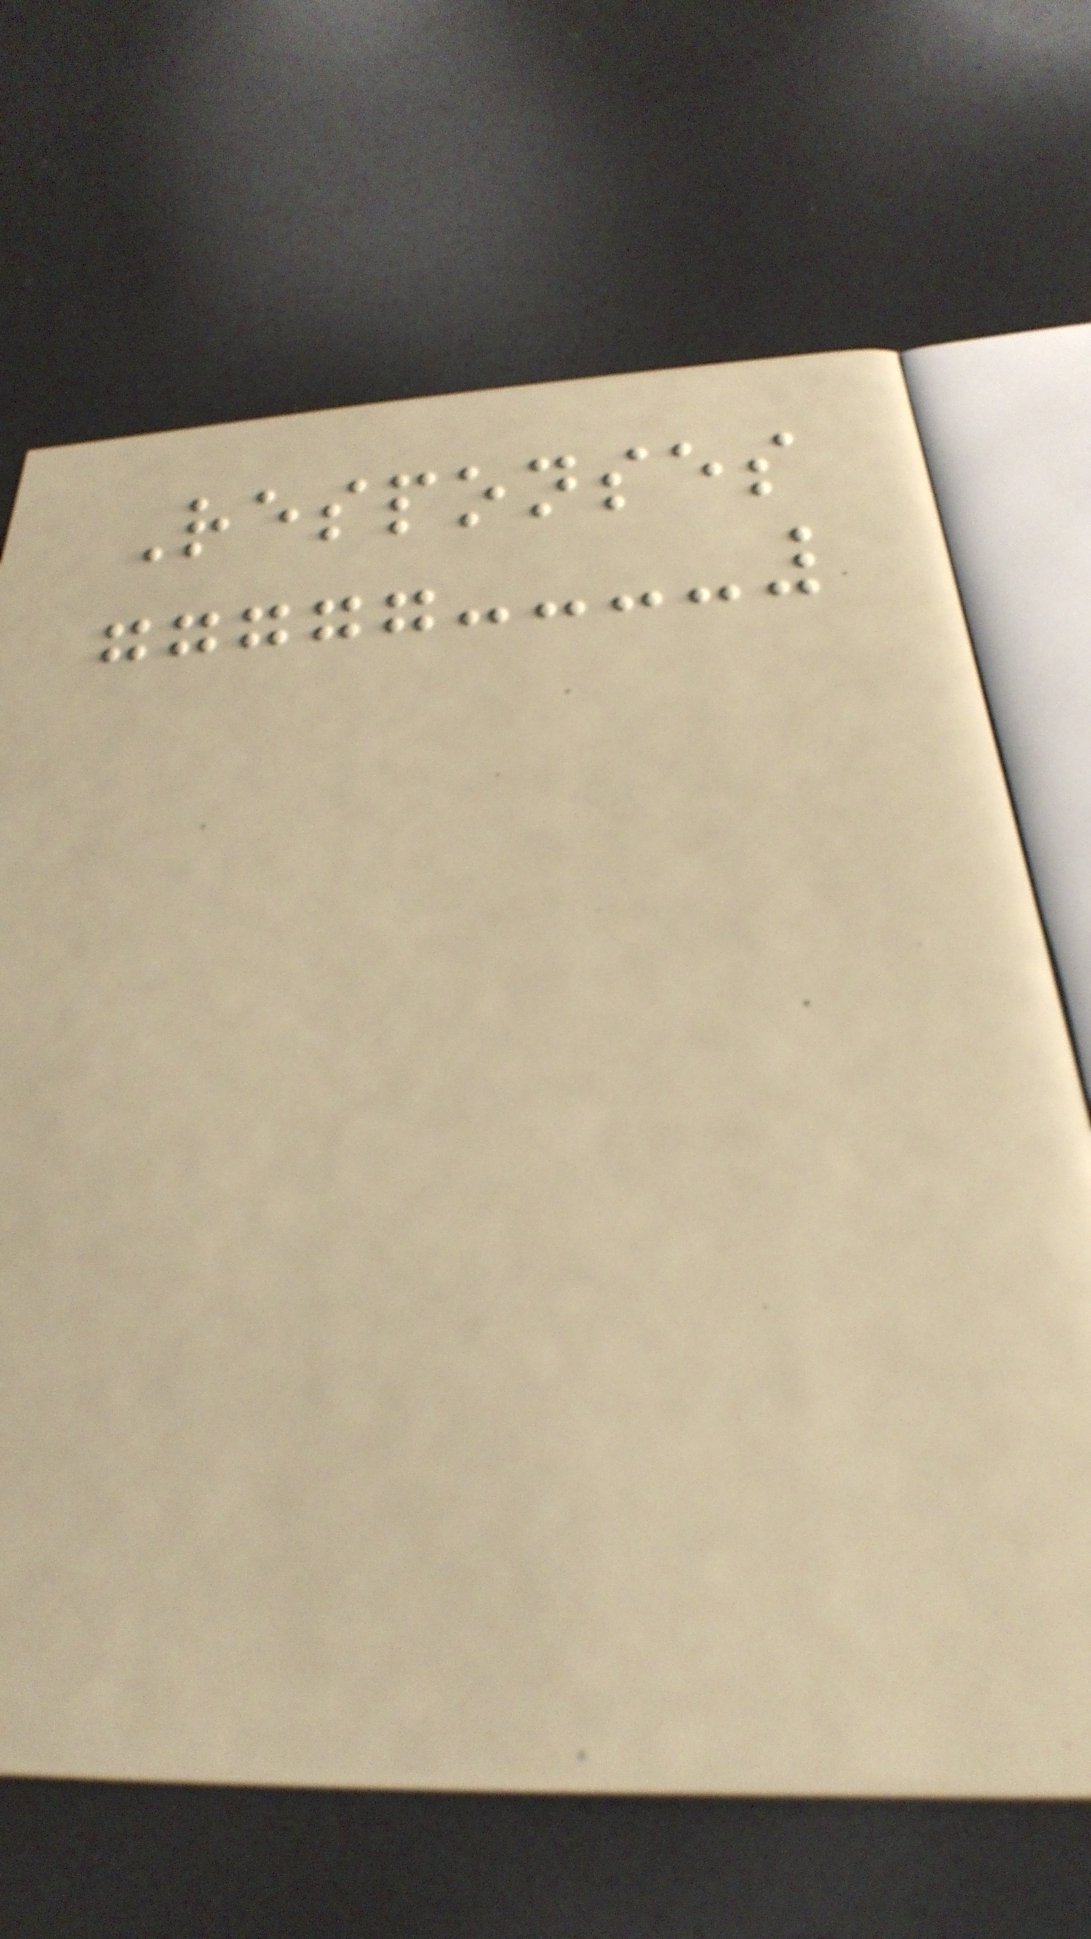Responses
